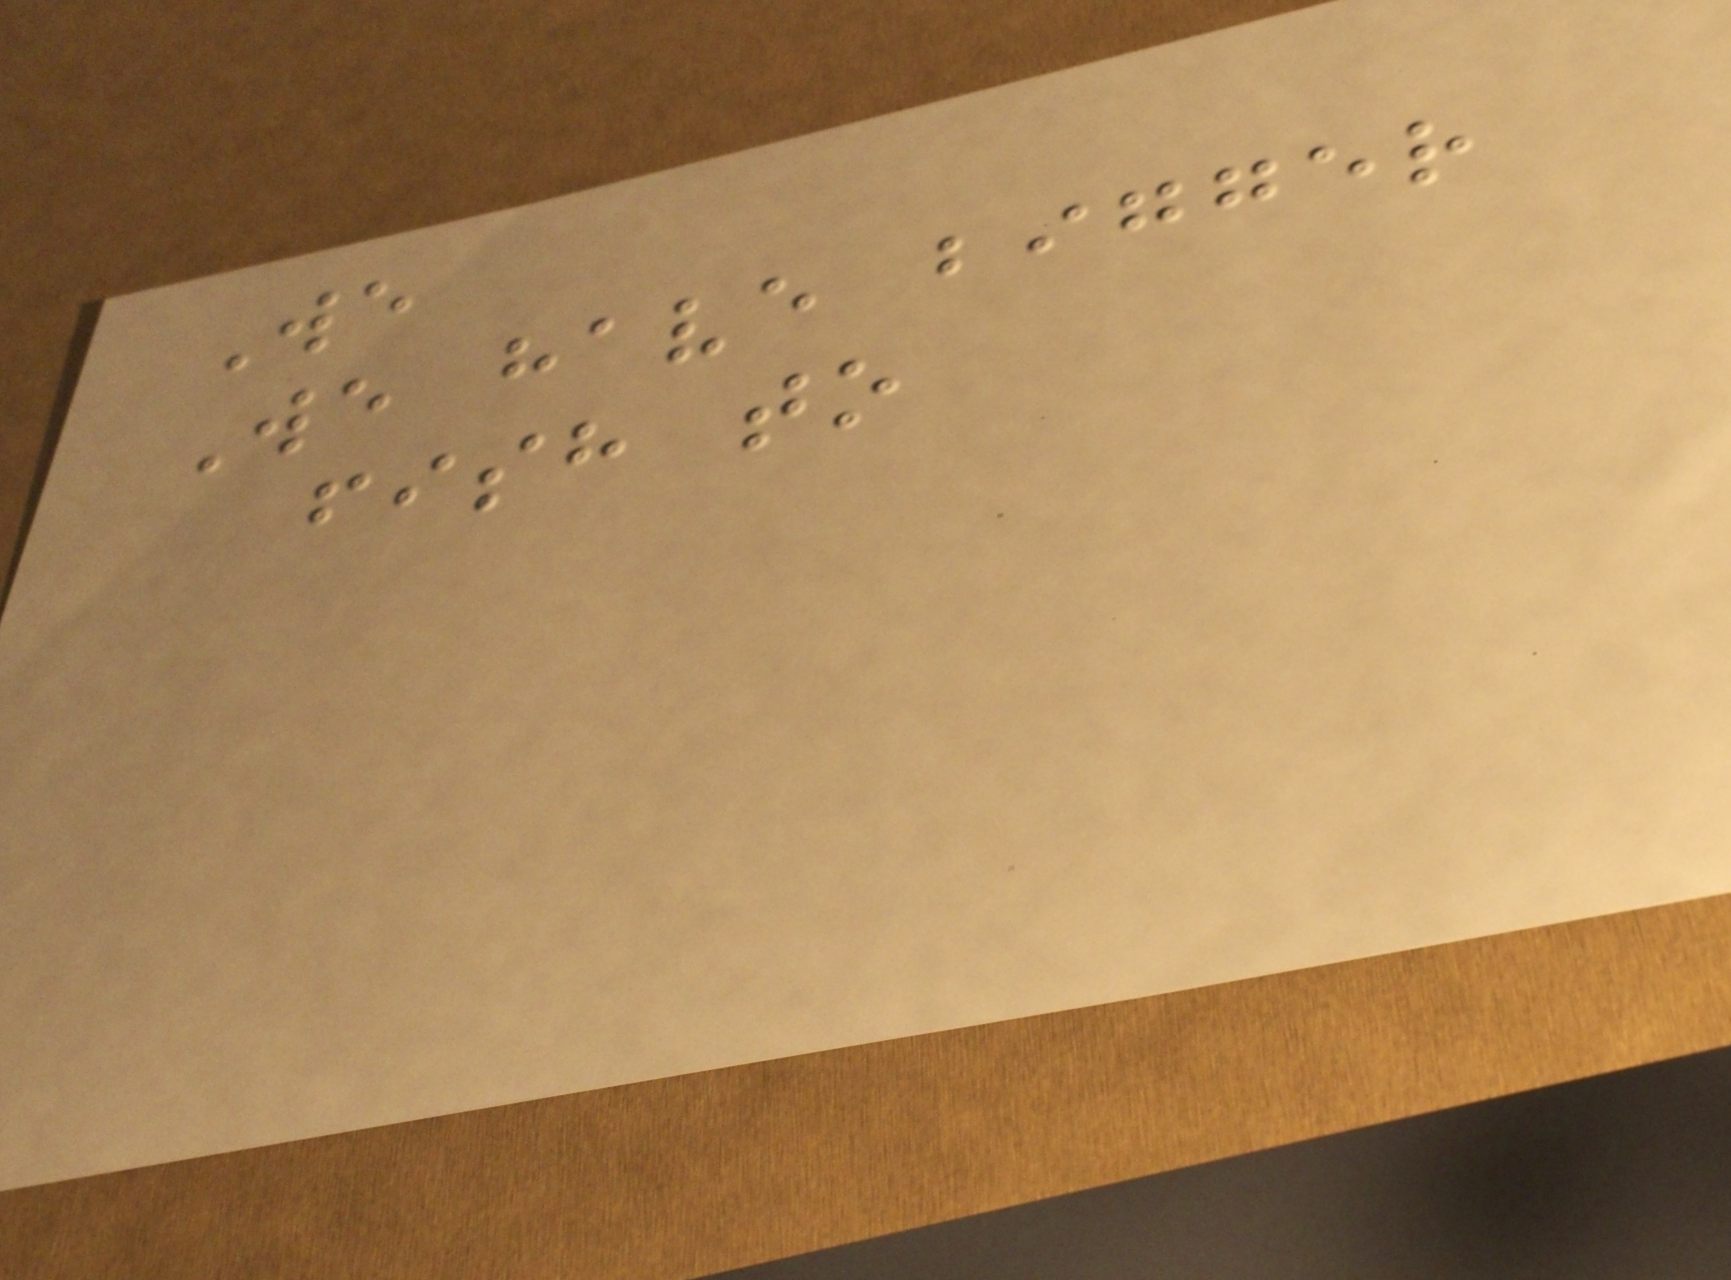We
We have bigger
fish to
